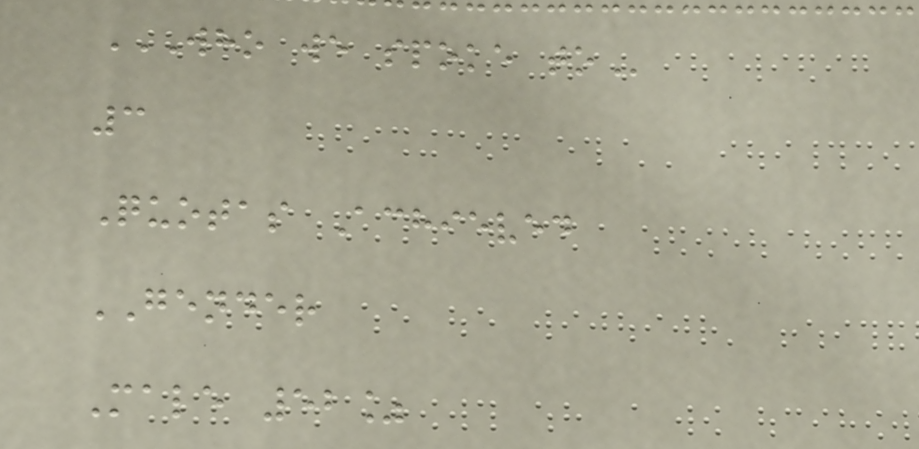WHO WE SPOKE TO
3
Quotas Achieved
GENDER
Male 52%
